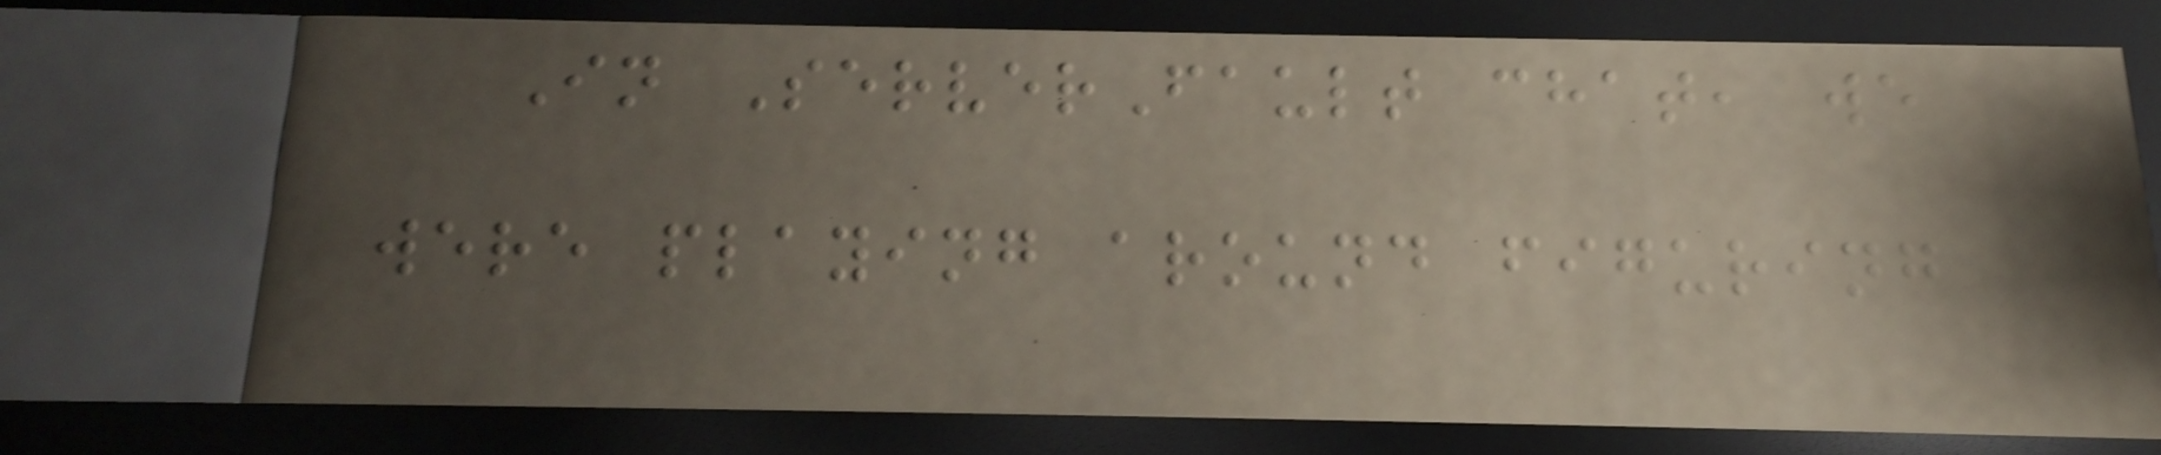In ServerFault chat, we
were playing around figuring
